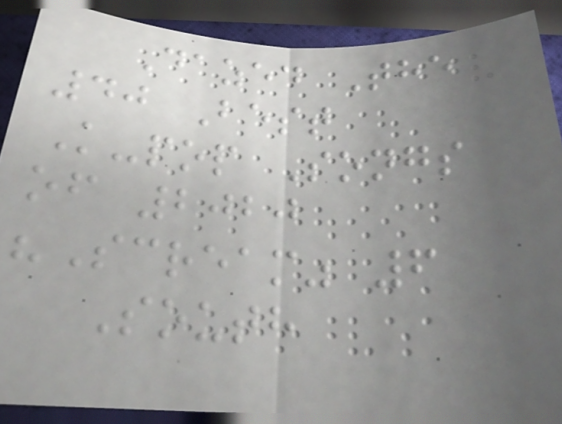Dazed The
40 Best
K-pop Songs
of 2020
"Scream" 6
South
